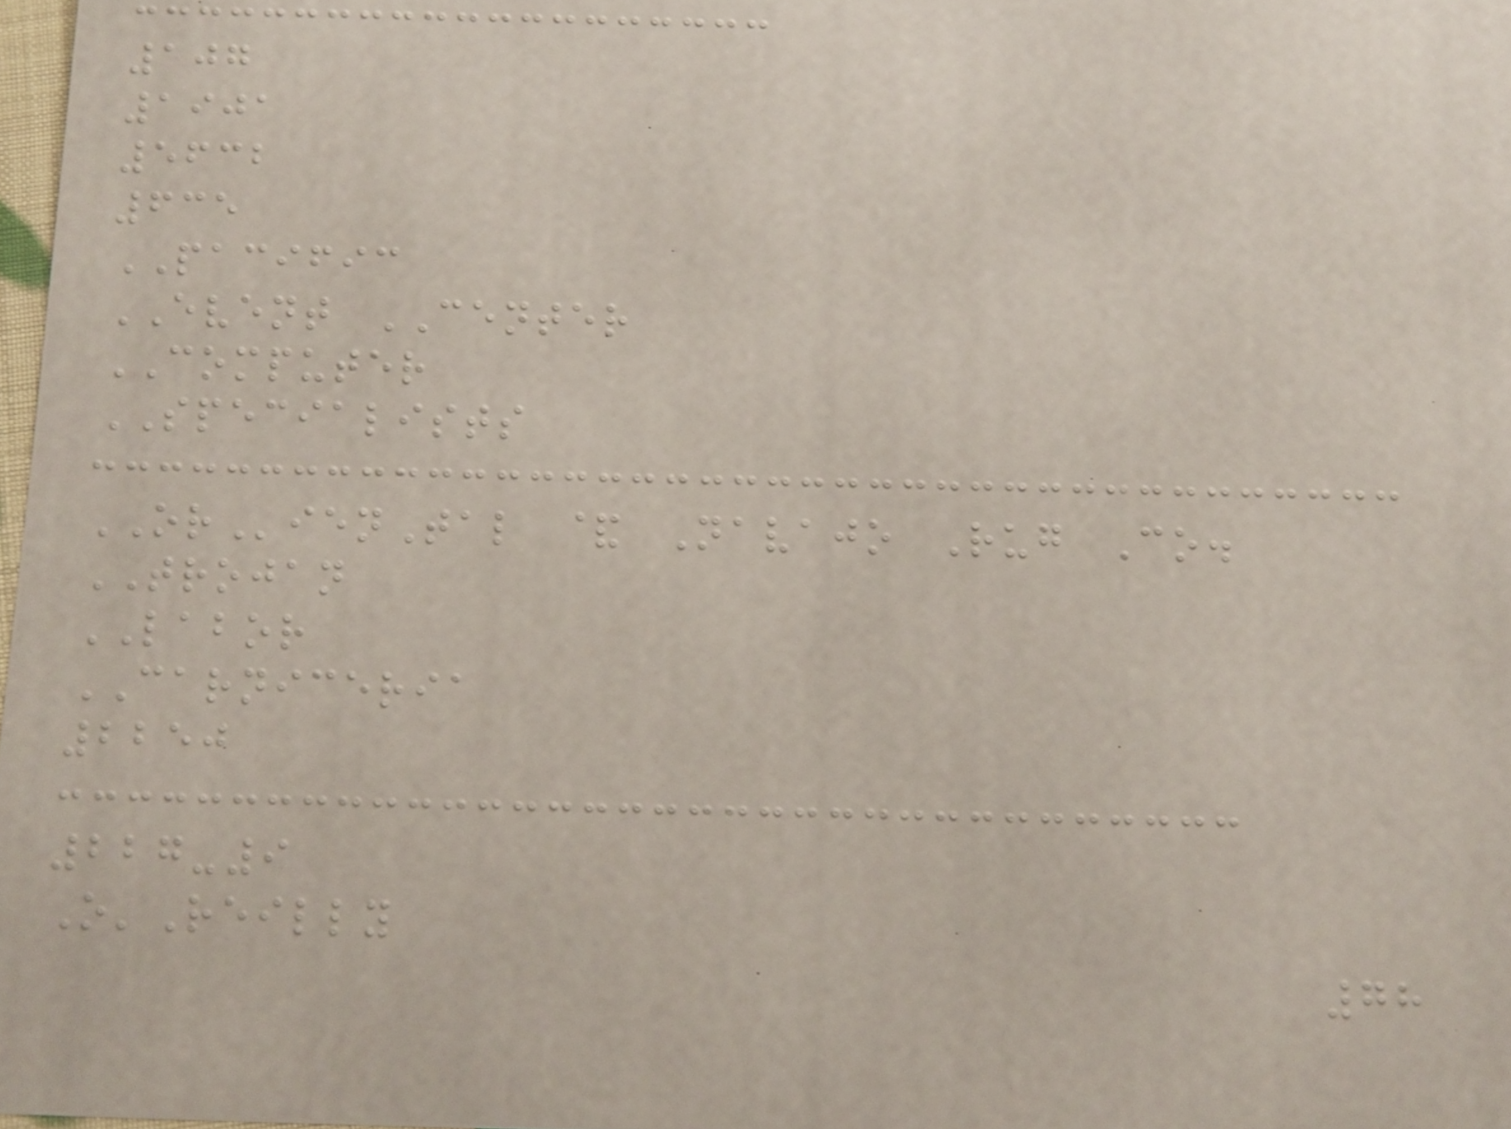107
1901
5632
635
PACIFIC
EVENT CENTER
COMPUTER
SPECIALISTS
ORienTal & Navajo Rug Co.
TROJAN
LABOR
CARNICERIA
2250
227-9
O'Reilly
78
